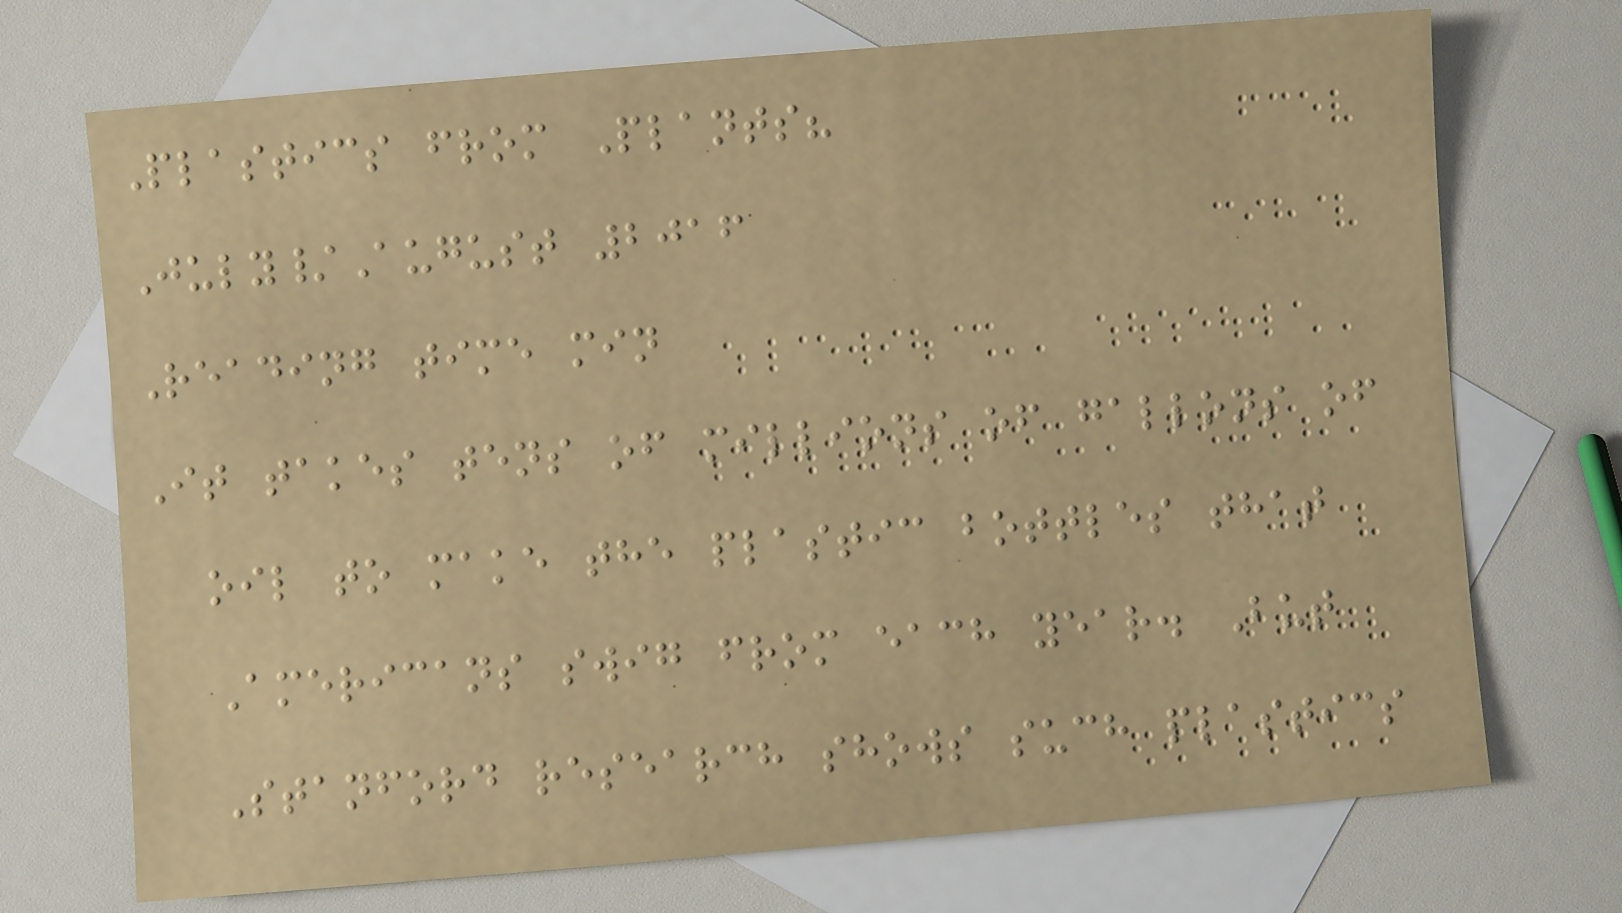Plastics from Plants?
July/August 2016
Reading time min
It takes tens of millions of gallons of
oil to make the plastic bottles that
Americans swig from each year. But
Stanford research shows such plastics
